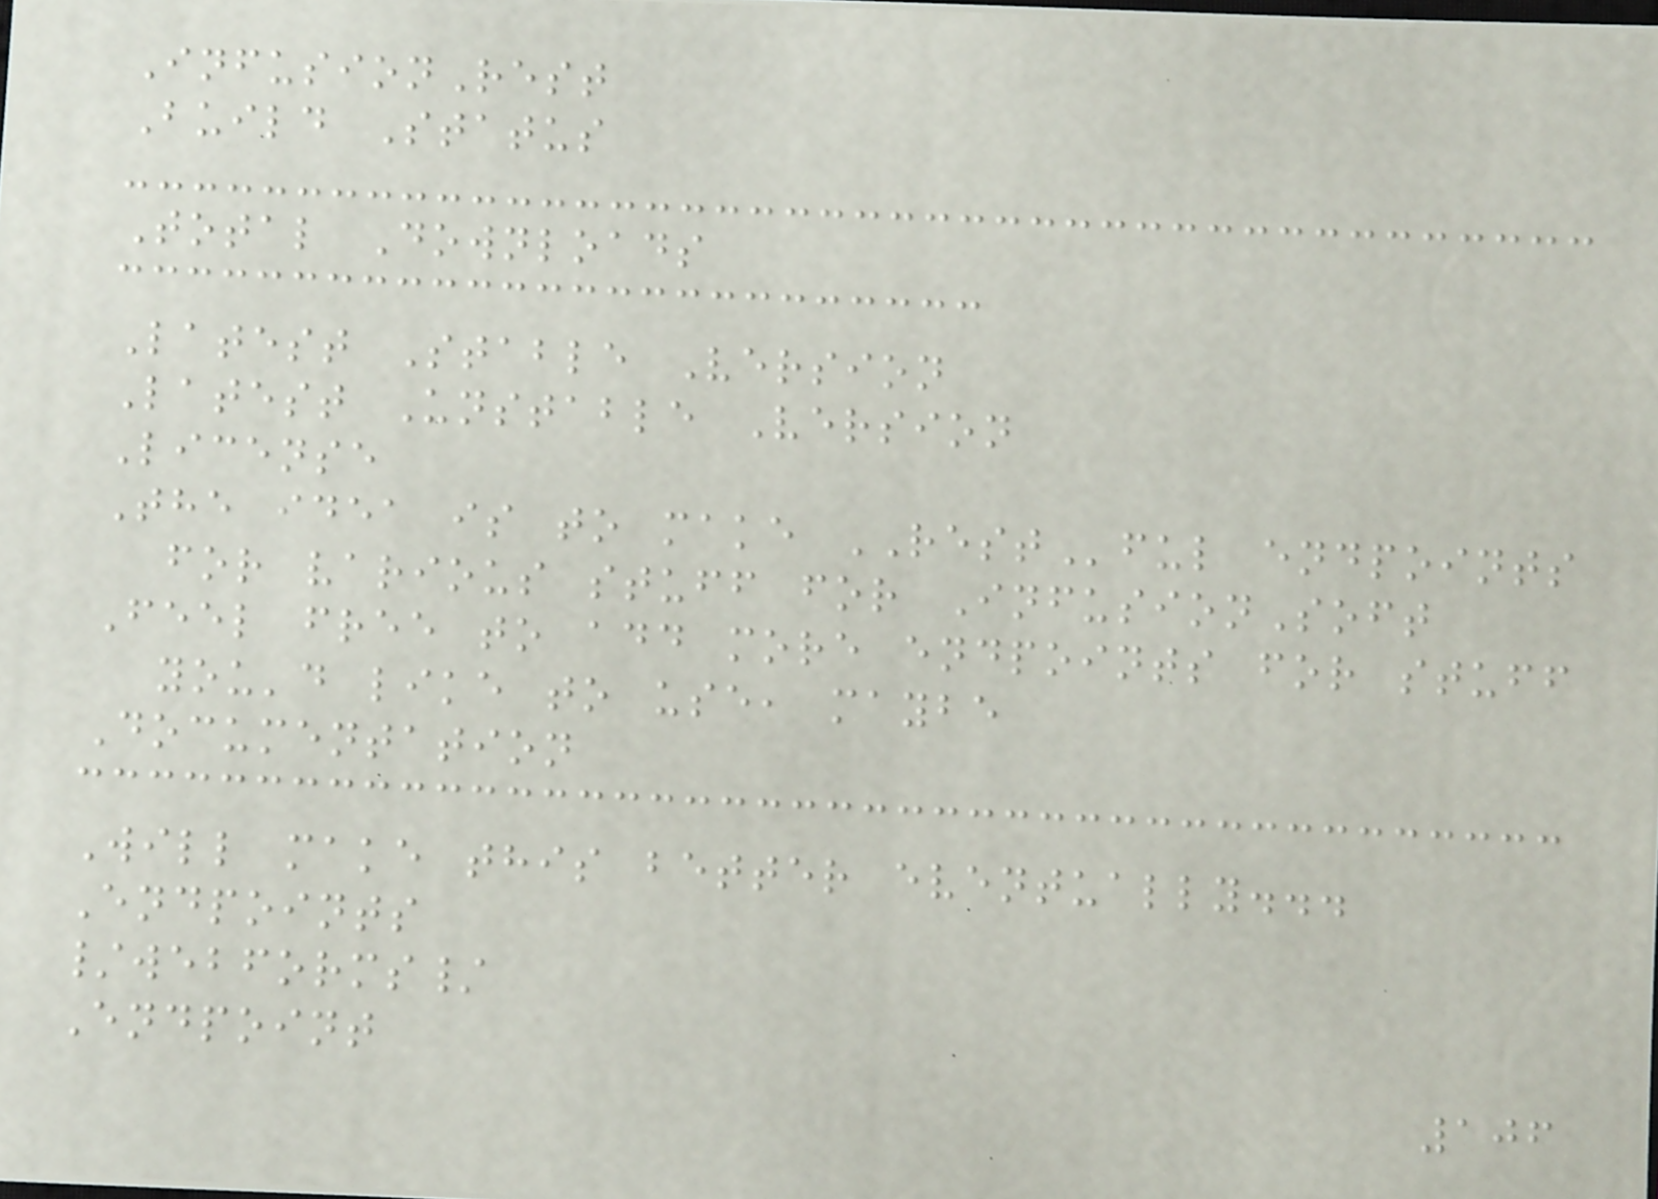InfusionRest
Build Status
Total Downloads
Latest Stable Version
Latest Unstable Version
License
The idea is to make RESTful endpoints
for various stuff for InfusionSoft
Feel free to add more endpoints for stuff
you'd like to use, maybe
Documentation
Will make this better eventually...
Endpoints
/webforms/
Endpoint
106
